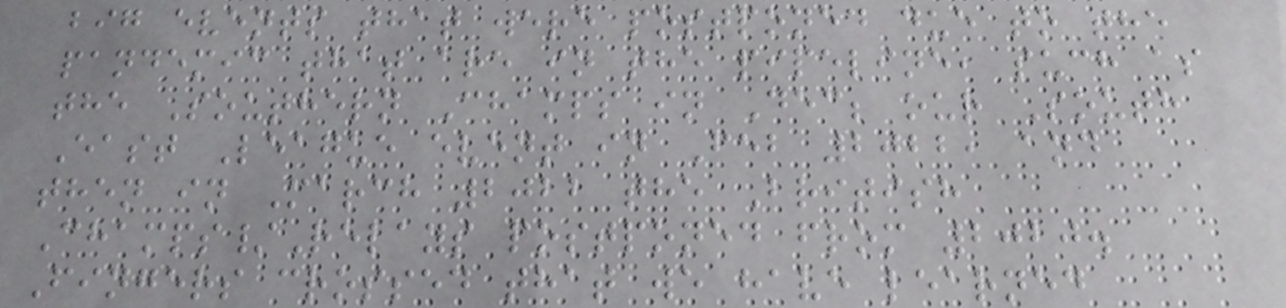big events that were postponed due to the
pandemic that are in the pipeline, such as
the Southern Champs in Dec; our South
East League event in Feb 2022, and
then in March 2022 the British
Champs/Relays postponed from 2020.
Fingers crossed that we have learned
